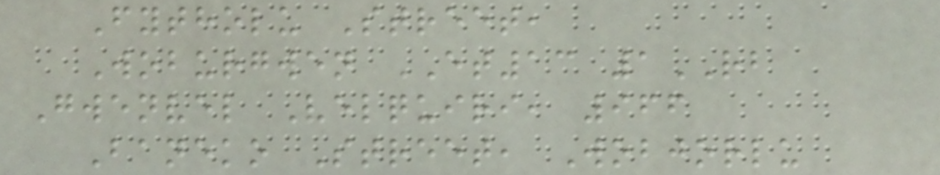Fytholu Street,
Woburgwen ET13 1RB
Gwenvel Velquiri, 966
Baneko Street, Wobjorlu
